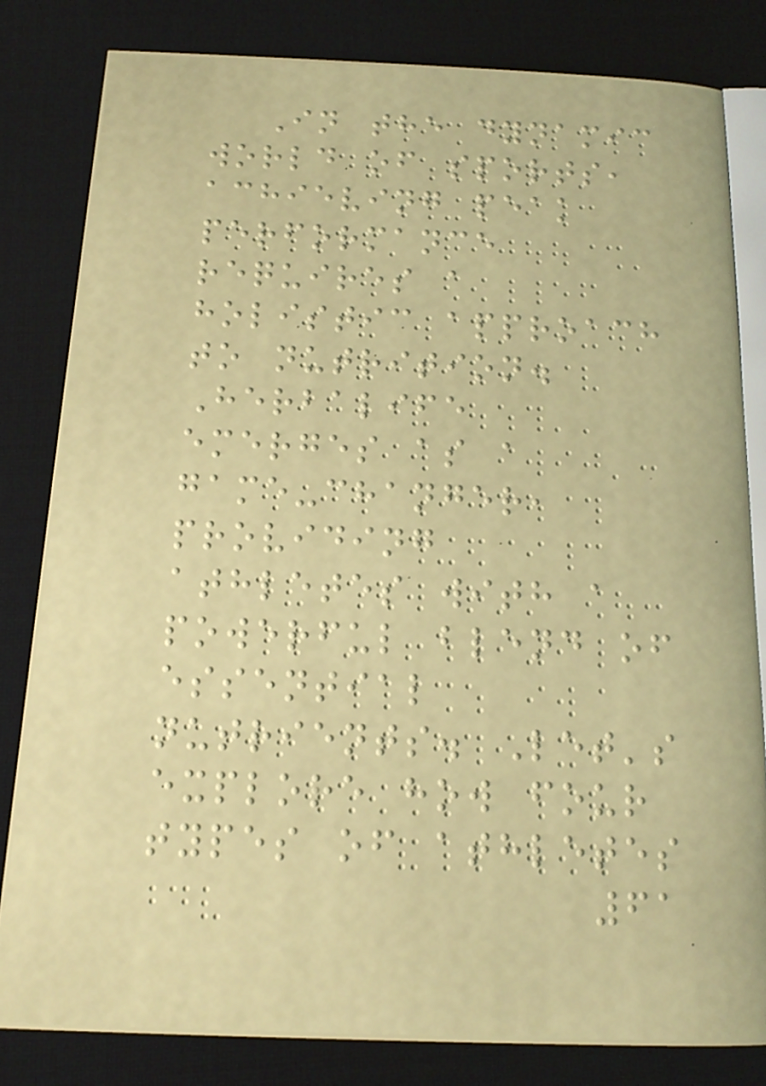In the dynamic
world of sports,
achieving peak
performance
requires a
holistic approach
to nutrition.
Herbalife
emerges as a
game-changer,
providing
athletes with a
powerful blend of
essential
nutrients. Let's
explore how four
types of athletes
61
